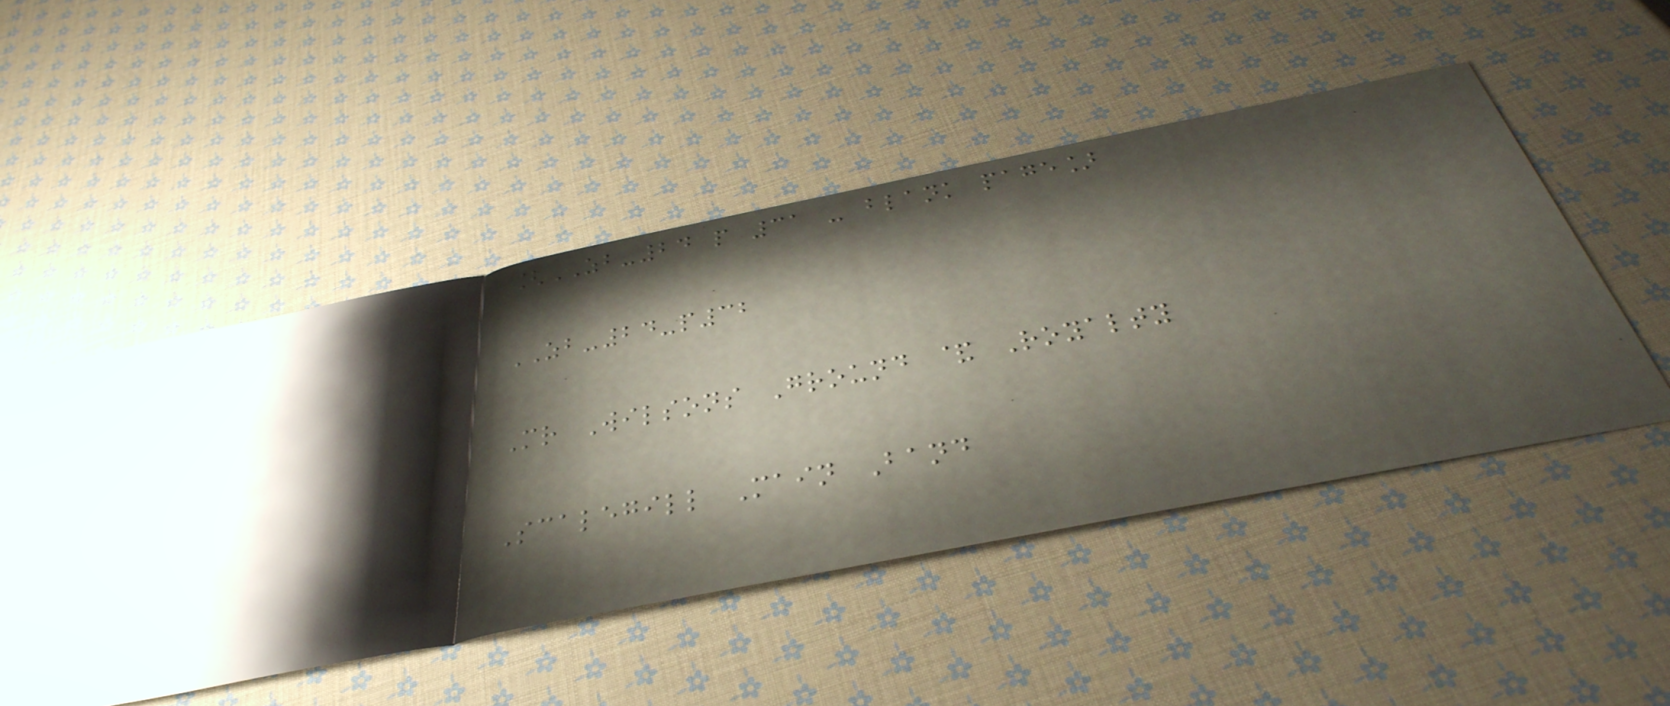[ZB-24 p 31 - blank page]
ZB-24-p32
Mr Wilsons Ground & Royalty
Scalegill Main Band
